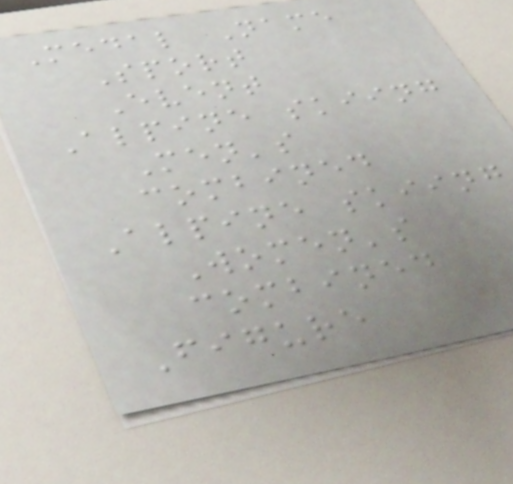Medal Name
Sport
Event
Alpine skiing
Men's
combined
Alpine skiing
Women's
combined
Figure
